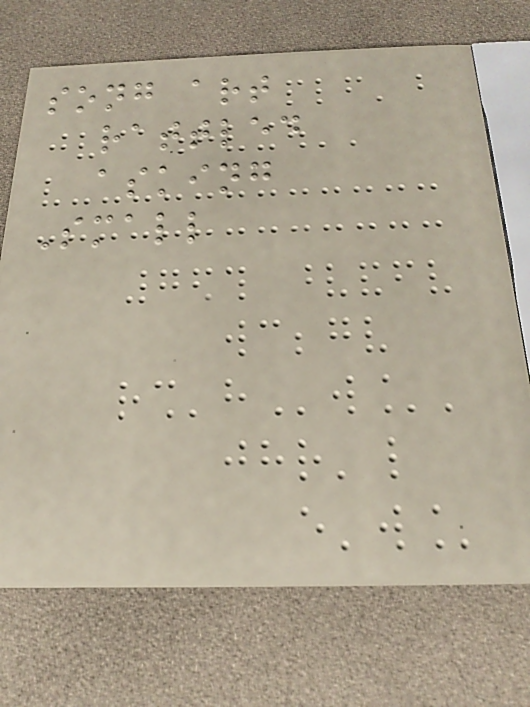song art
rattled
asking
Small
